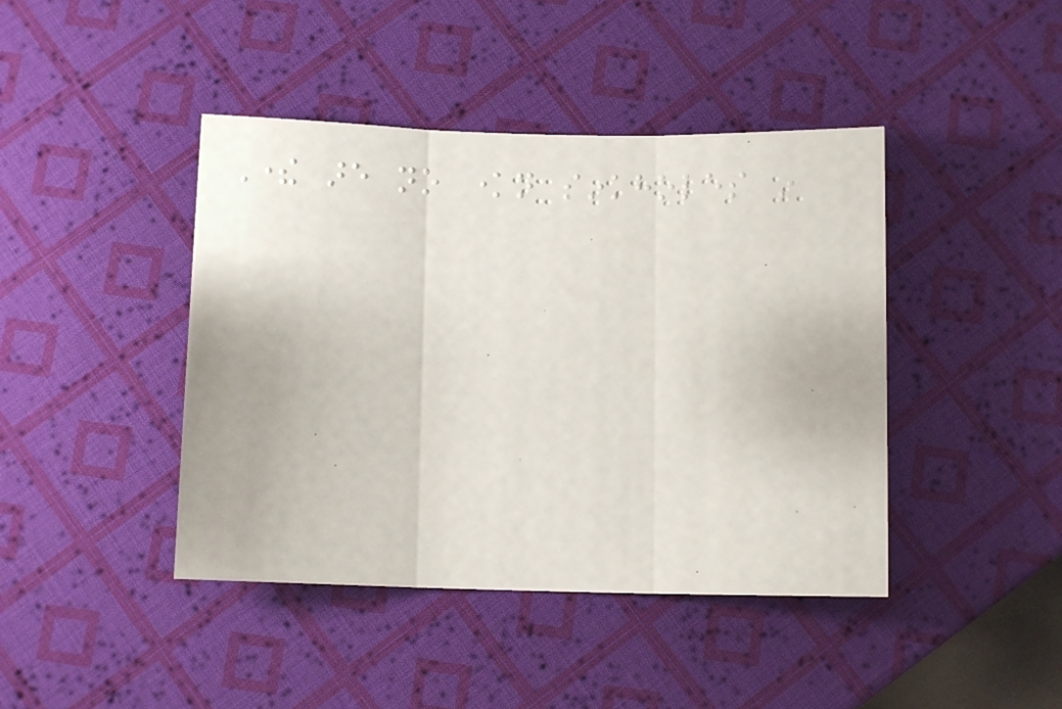There are no known sinkholes in
